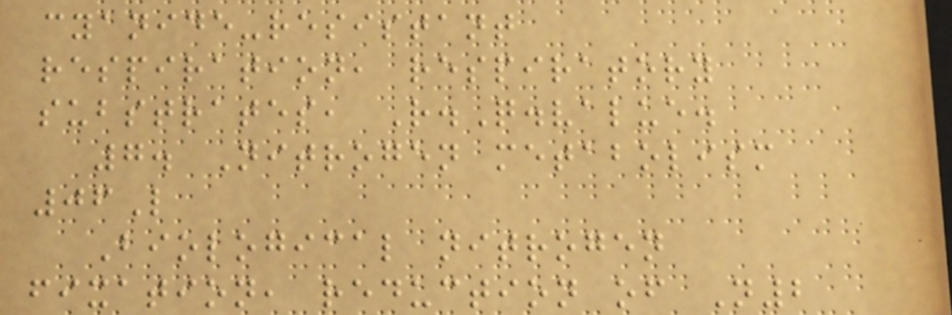cyanide-resistant
respiration, respiratory
substrates, R.Q.value.
7. Nitrogen metabolism
06L
Biological nitrogen
fixation, reduction of N2
